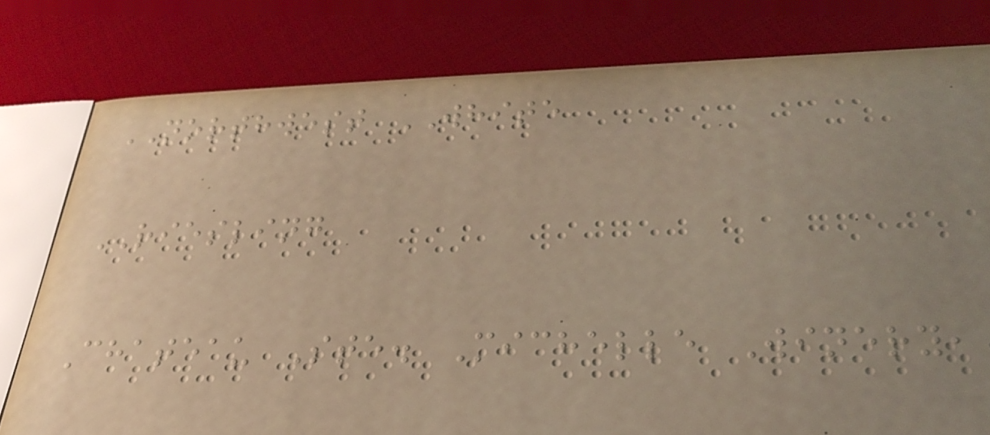NORTHWEST WHITE
RIESLING
Chateau Ste. Michelle Winery,
